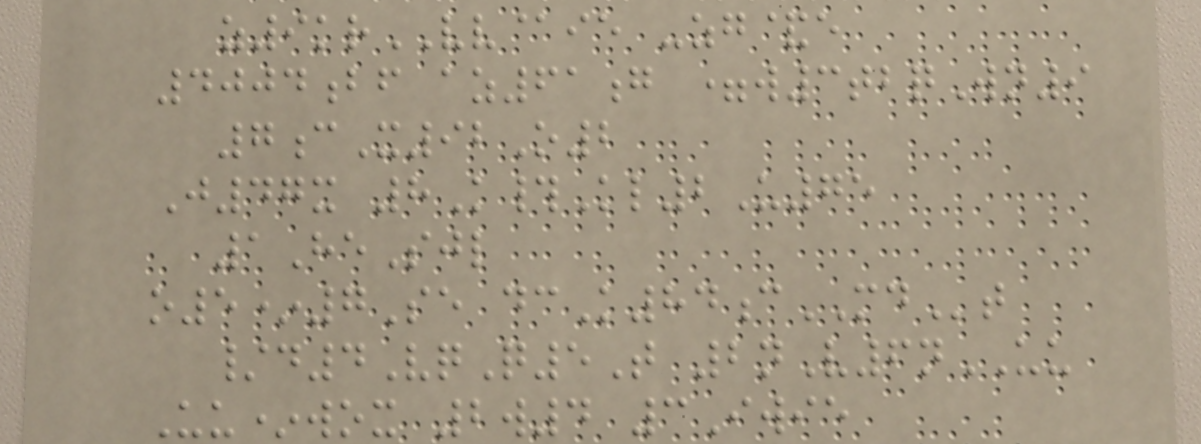z9krVV@ie -zg&e
4004bf az61g =w3tbqWn9
7cX92O2
J47x 8K#Kl2U75
1HeSjl
o5*7Se dcK84cMDt
/d4VqQ5T 2nV6nUU
Uu*wox 2w4 3Iwie
